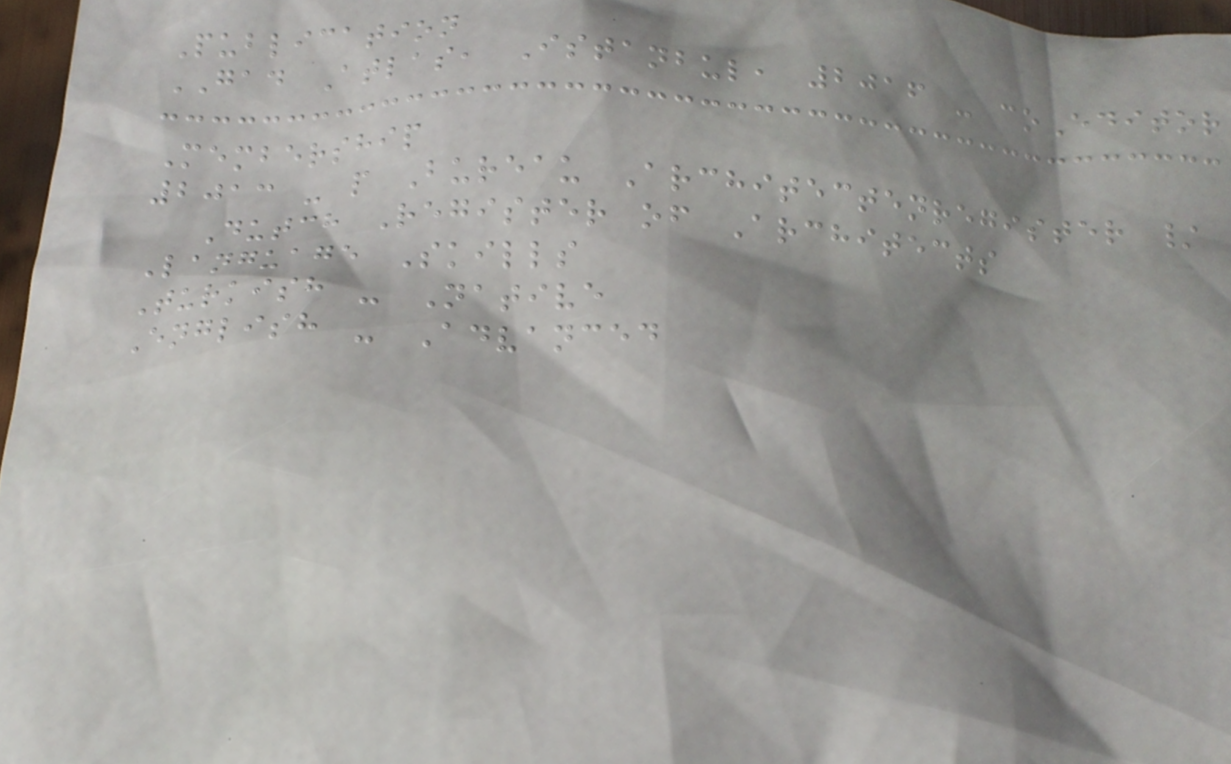Publication
GAD Atlas, Istanbul, 2016 - coEditor
Membership
2013 - p Bureau Architectenregister /
Dutch Register of Architects
Language Skills
Turkish - Native
English - Advanced
